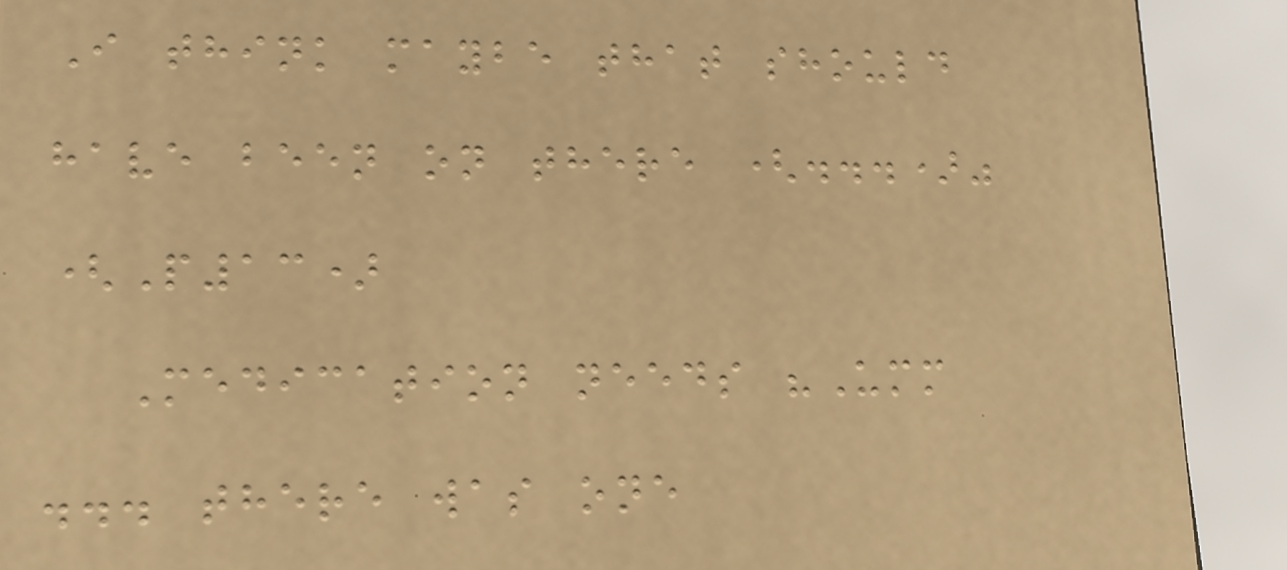I think maybe that should
have been on there (...)"
(P13)
Medication needs "Umm
... there was one
